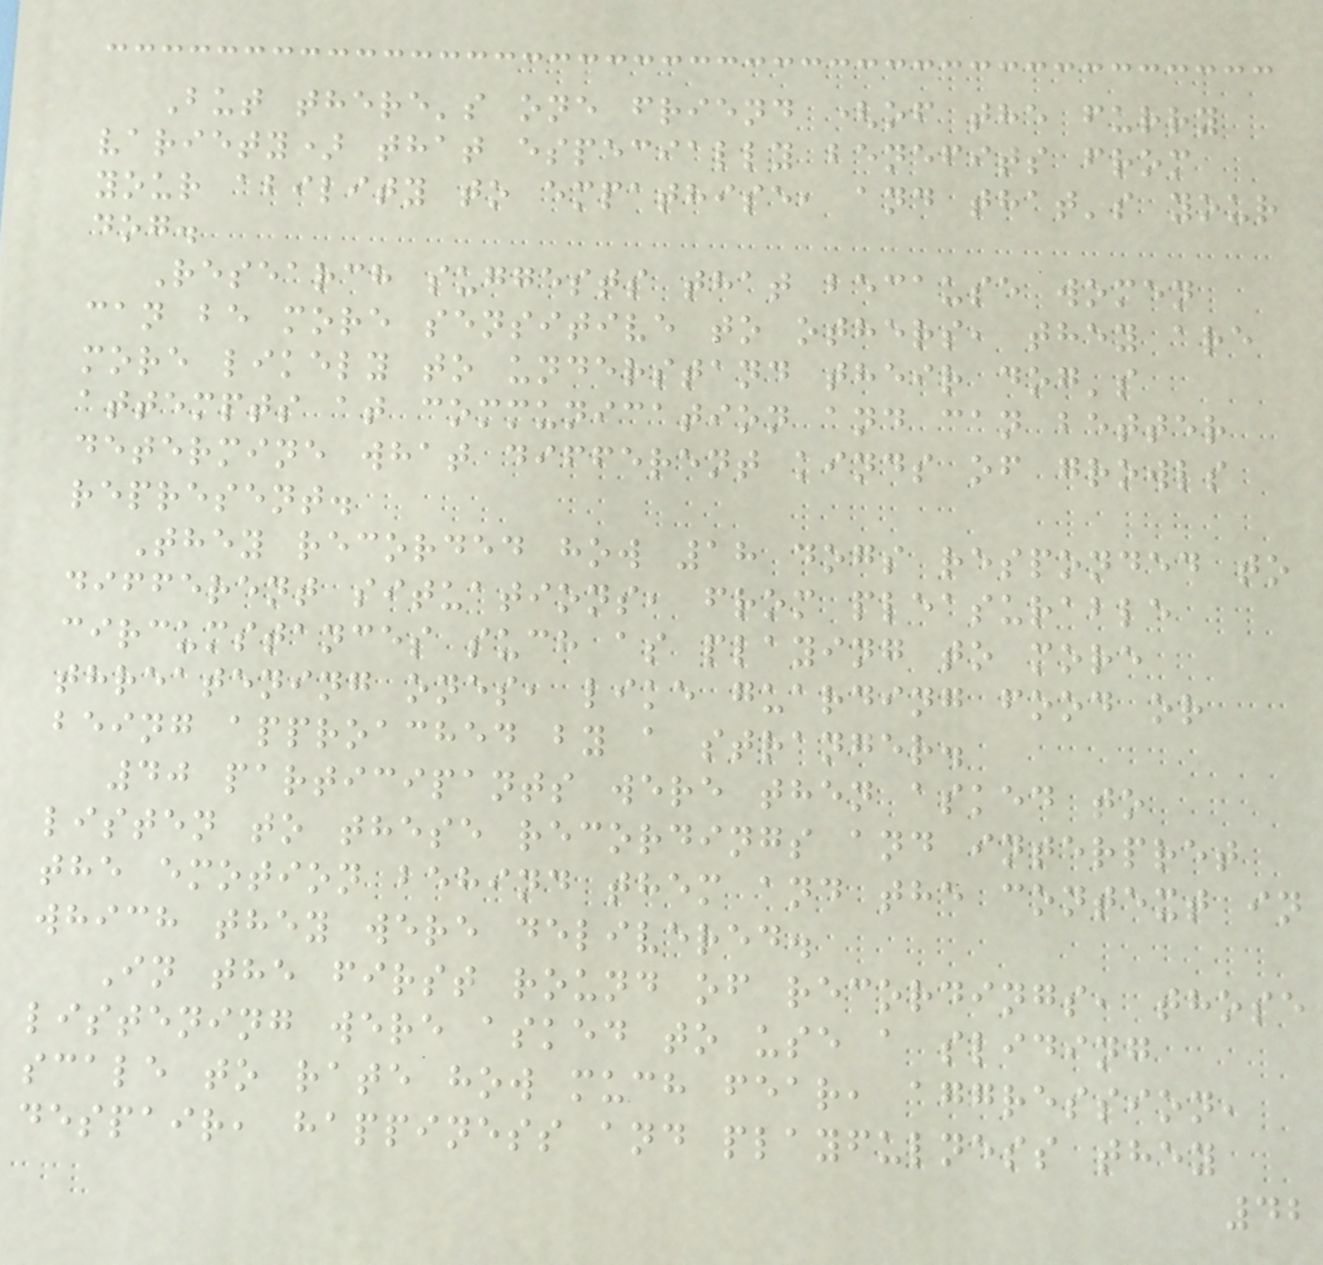But there's one friend (of the furry
variety) that especially benefits from
your ability to empathise, and that's your
dog.
Research suggests that because women
can be more sensitive to others, they are
more likely to understand their dog's
attempts at communication and can better
determine what different kinds of growls
represent.
They recorded how 18 dogs responded to
different situations, from pleasurable
circumstances such as playing to more
threatening ones, like guarding food or
being approached by a stranger.
40 participants were then asked to
listen to these recordings and interpret
the emotion behind them and the context in
which they were delivered.
In the first round of recordings, those
listening were asked to use a sliding
scale to rate how much fear, aggression,
despair, happiness and playfulness they
42
